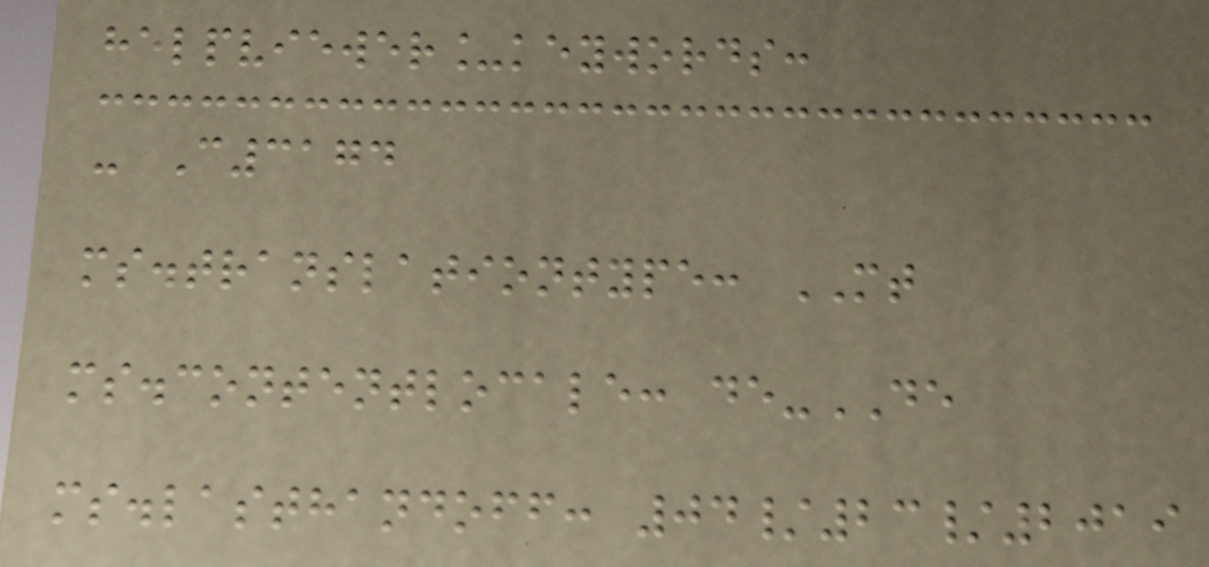helpviewer_keywords:
- C3174
ms.translationtype: MT
ms.contentlocale: de-DE
ms.lasthandoff: 04/23/2019
